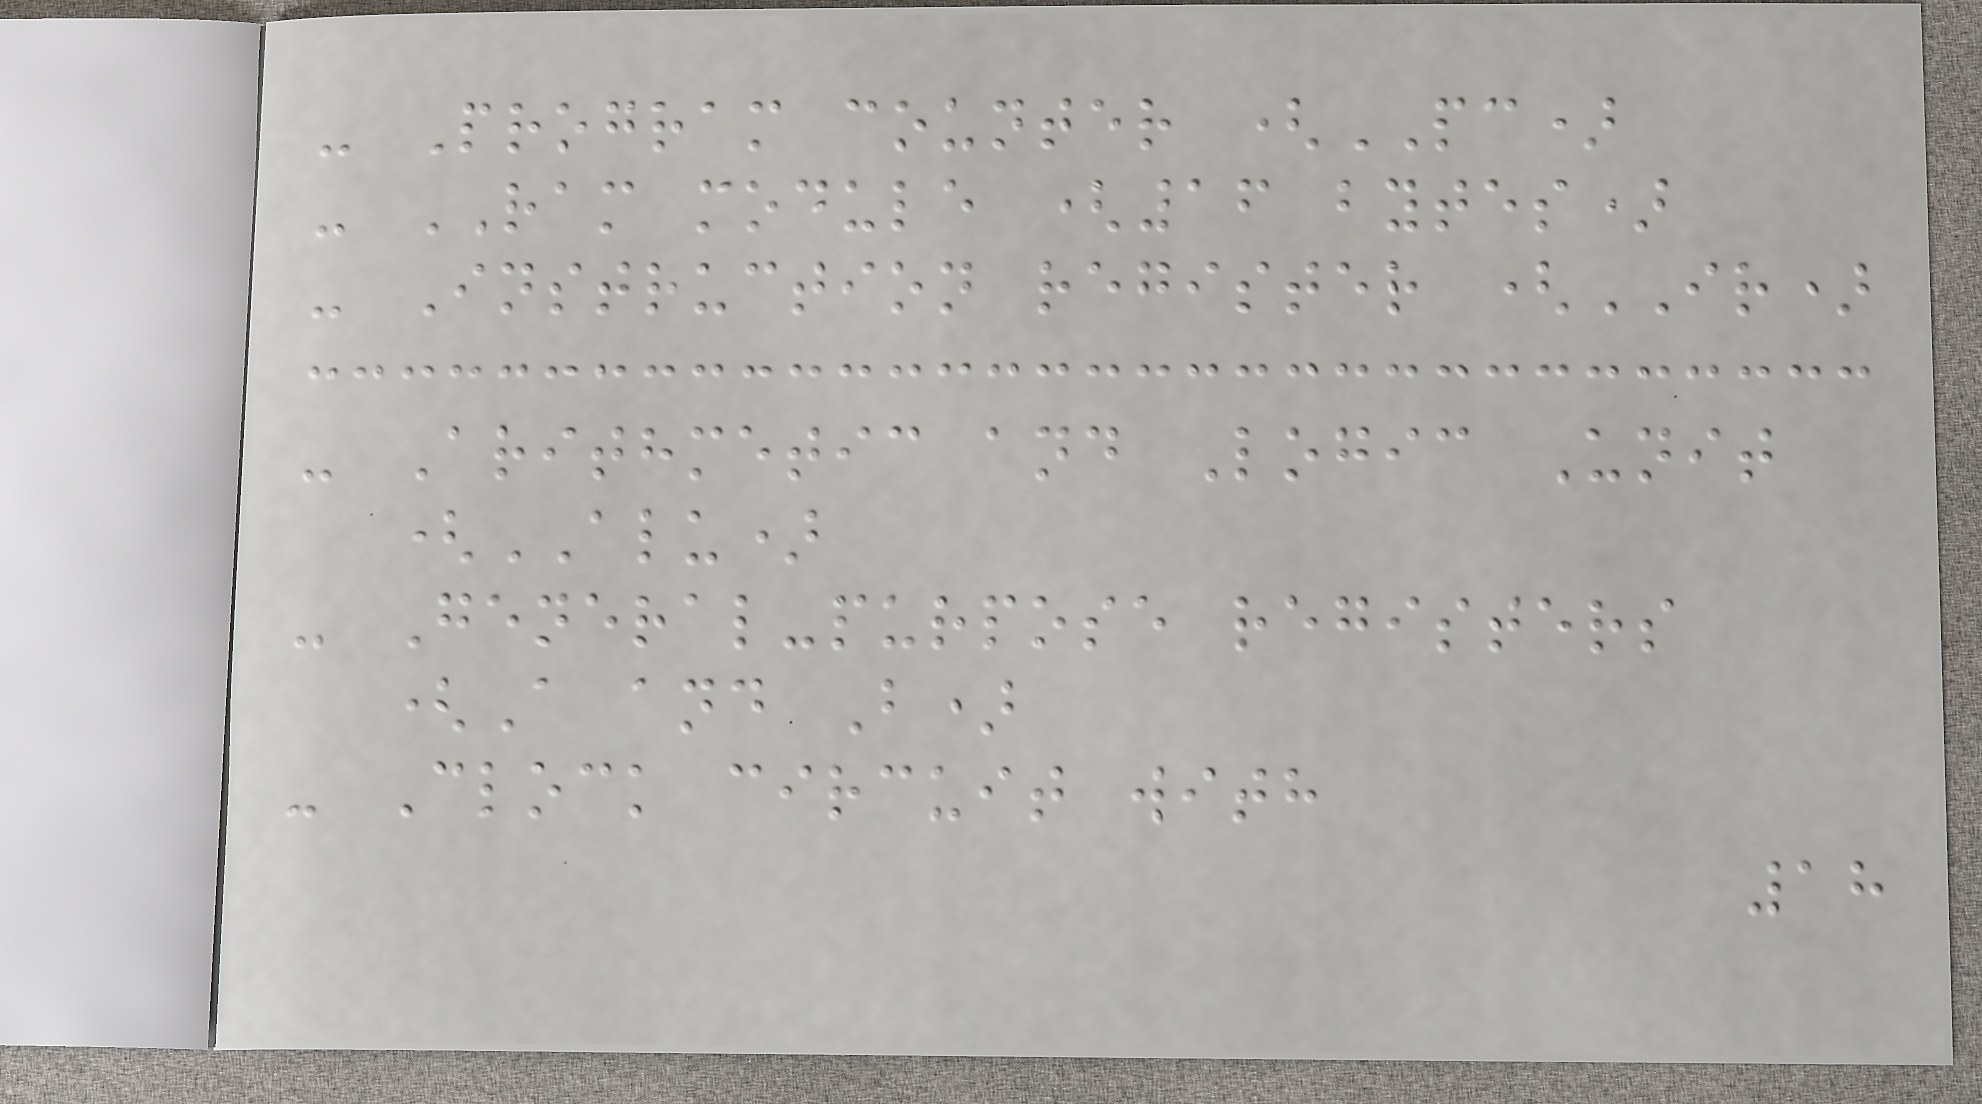- Program counter (PC)
- RAM module (16 bytes)
- Instruction register (IR)
- Arithmetic and Logic Unit
(ALU)
- General-purpose registers
(A and B)
- Clock circuit with
18
